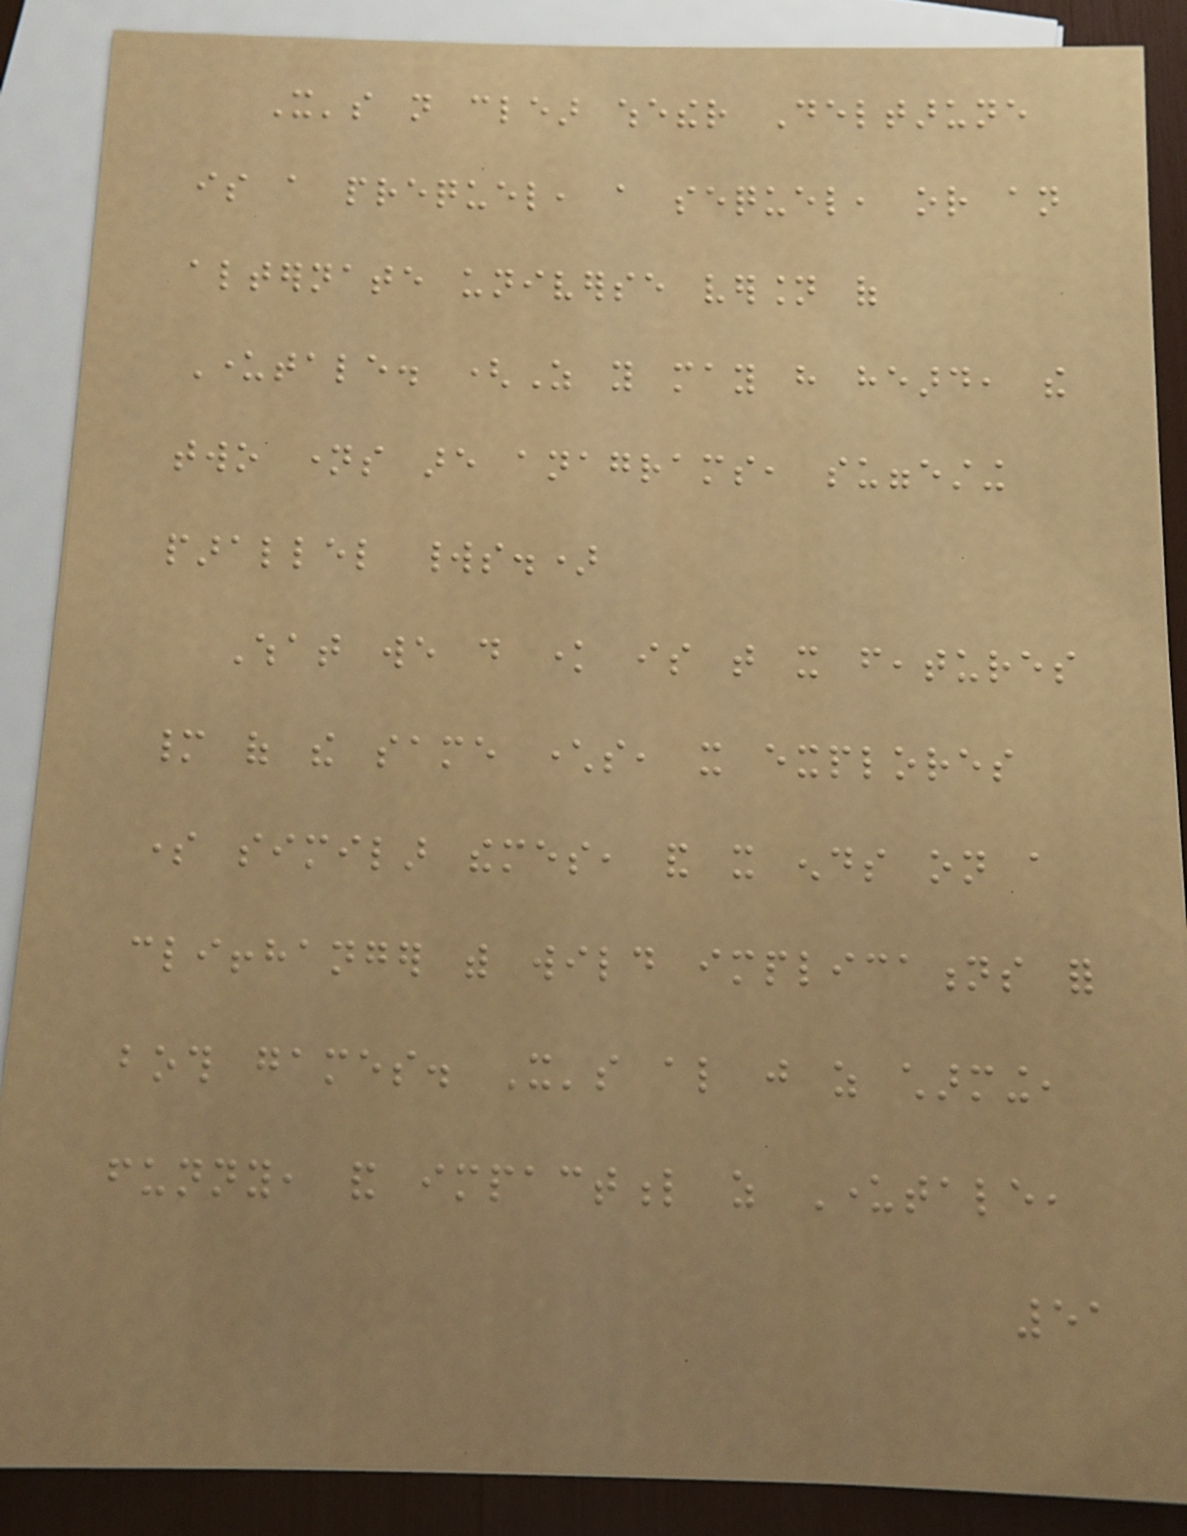It's not clear whether Deltarune
is a prequel, a sequel, or an
alternate universe version of
Undertale. (As you may have heard, the
two names are anagrams, suggesting
parallel worlds.)
What we do know is that it features
many of the same characters, it explores
some similar themes, and it ends on a
cliffhanger with wild implications for
both games. It's also just as charming,
funny, and impactful as Undertale,
51
